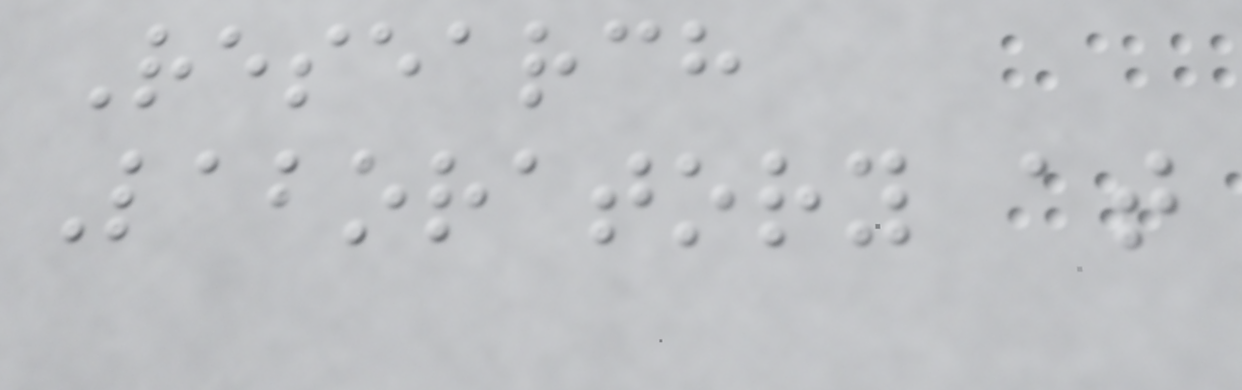Research
Laboratory at
